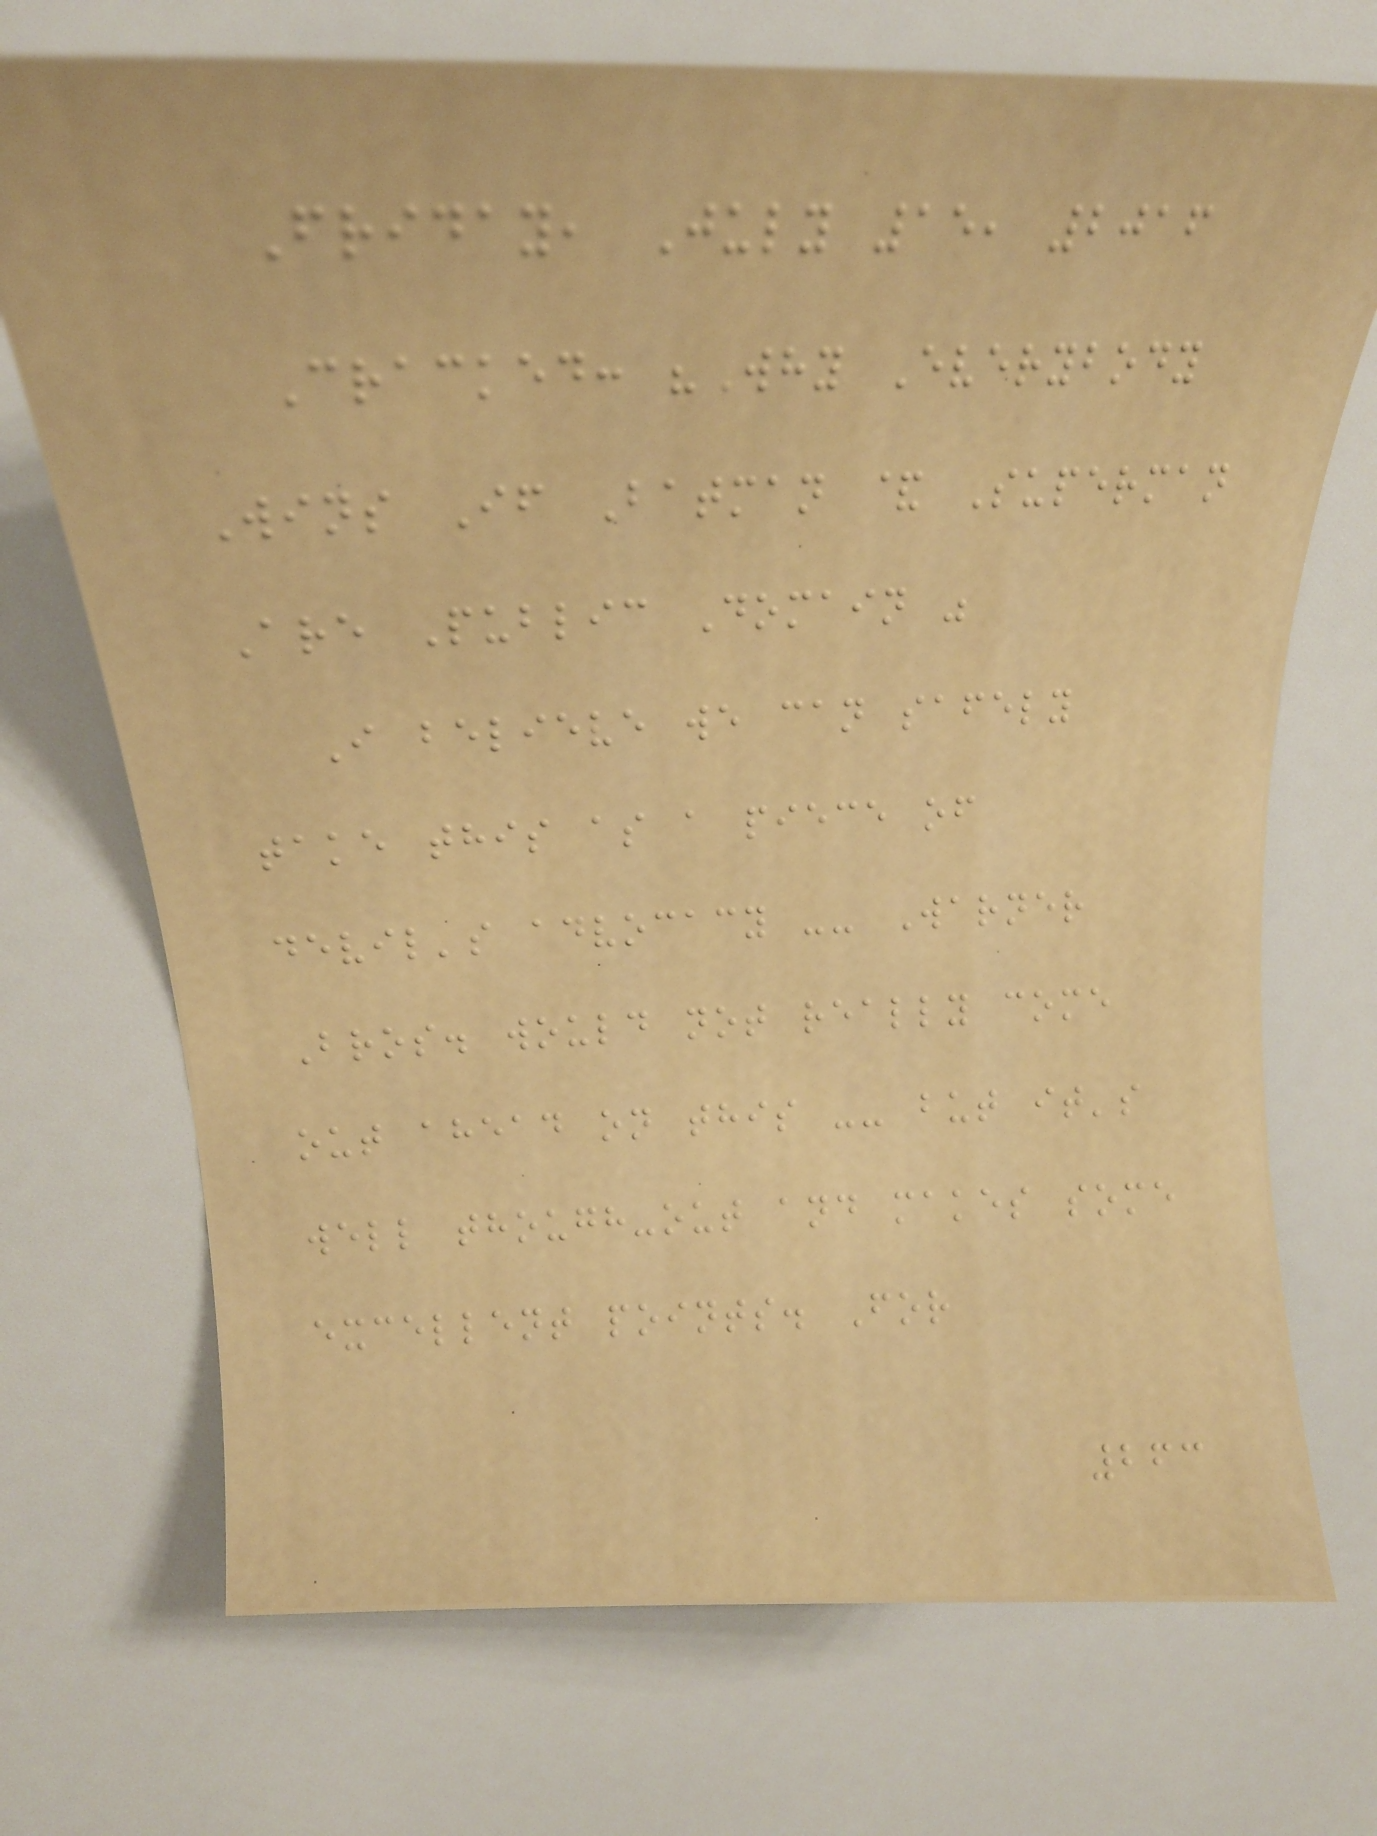Friday, July 15, 2016
Cracked: "Why Everybody
Wins If Batman & Superman
Are Public Domain "
I believe we can safely
take this as a piece of
devil's advocacy -- Warner
Bros. would not really come
out ahead on this -- but it's
well though-out and makes some
excellent points. For
263
